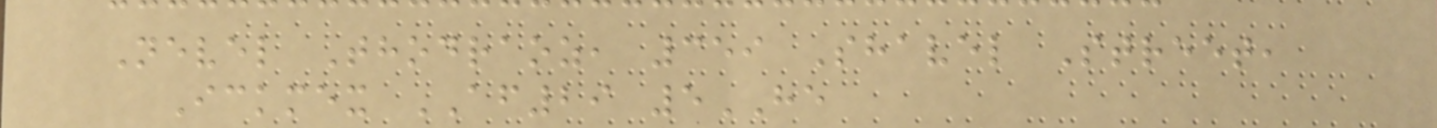Nevel Thodraoz, 359 Shavel Street,
Ickmex AF29 5HE
